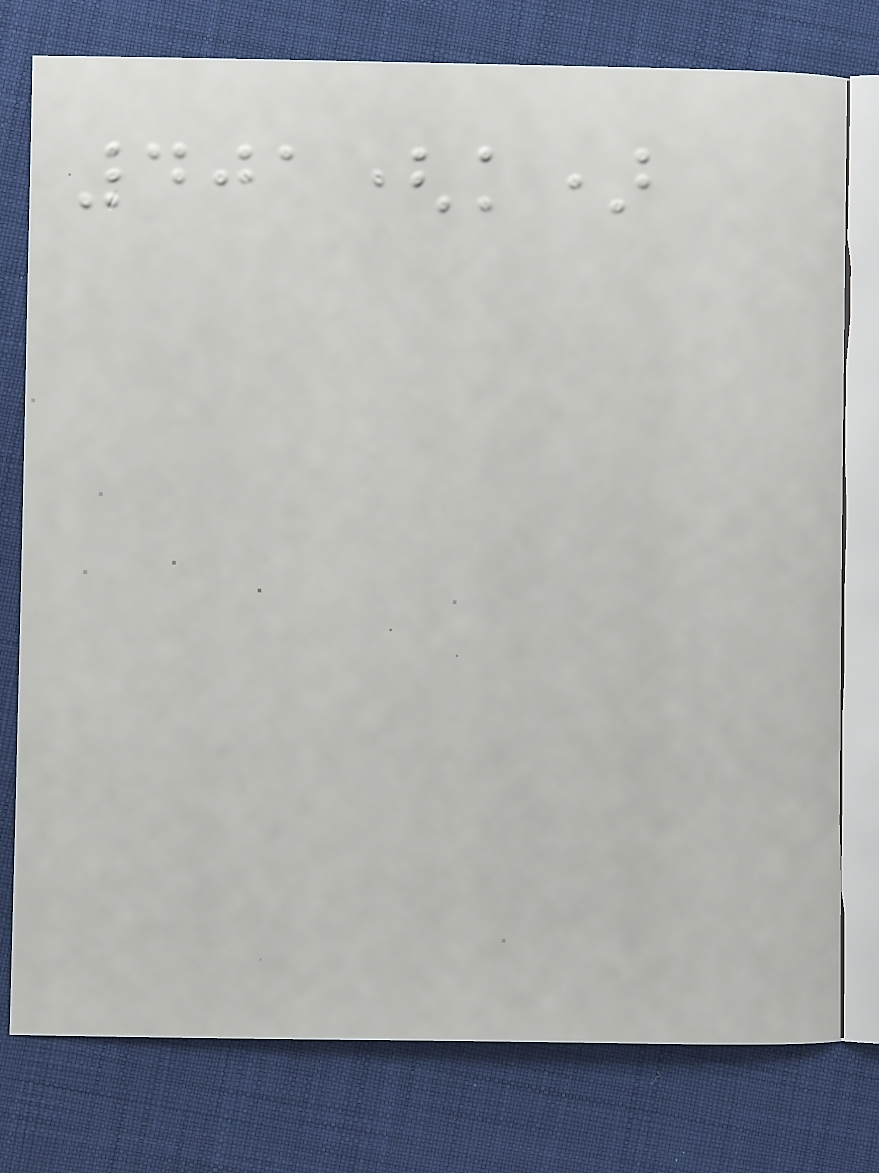401(k)
